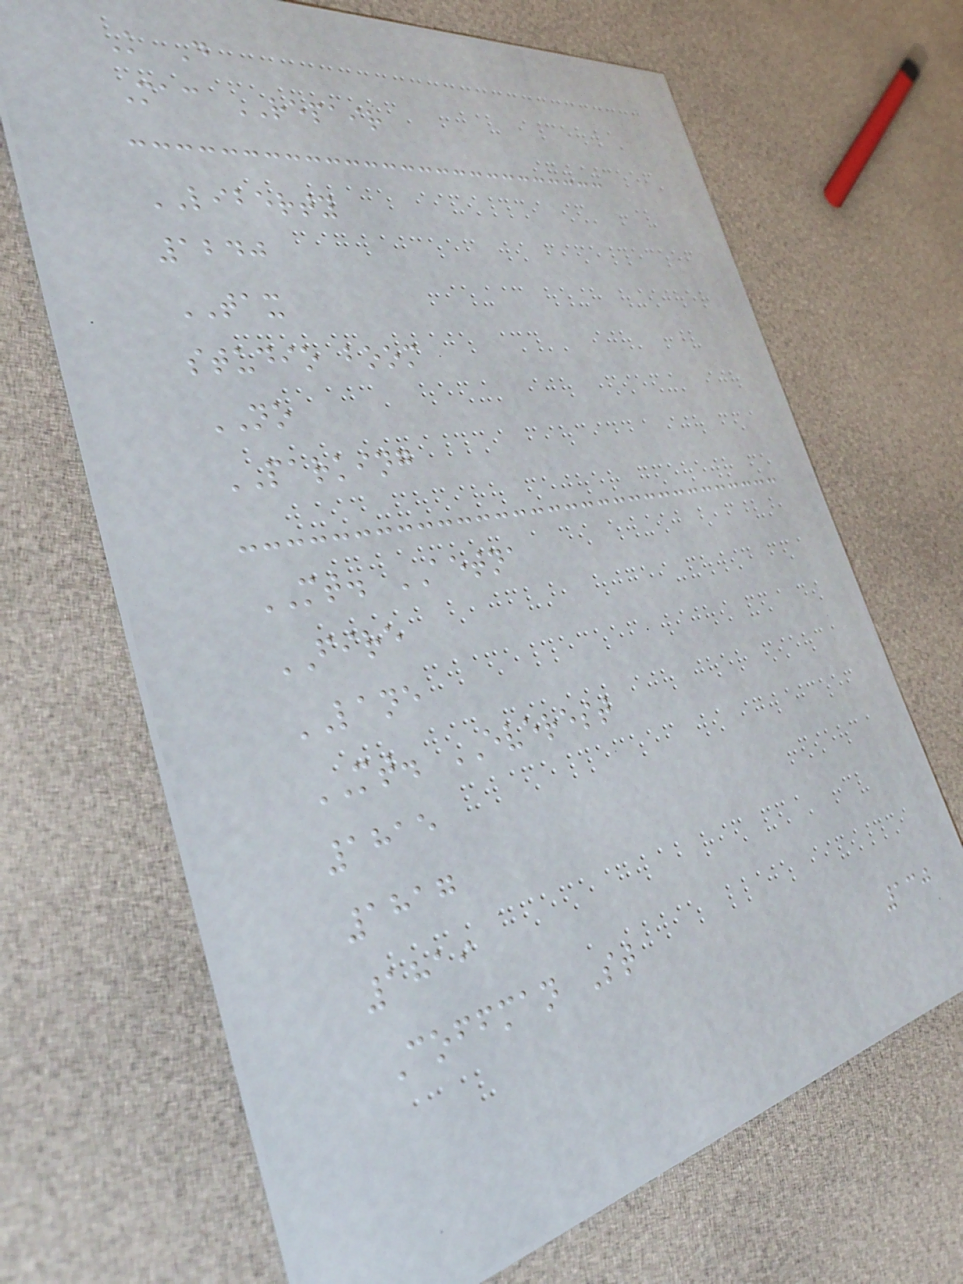K D
Mac REPAIR
LIBERTY
1240
TAX
studio boom
NO
PARKING
MT. AETNA
FIRE
LANE
MT. EVEREST
1815
1817
1819
Coffman St
130
